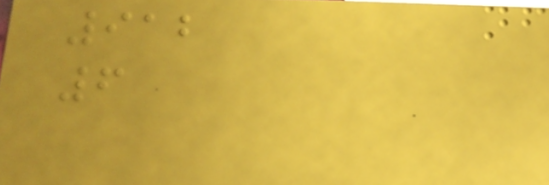912
6
